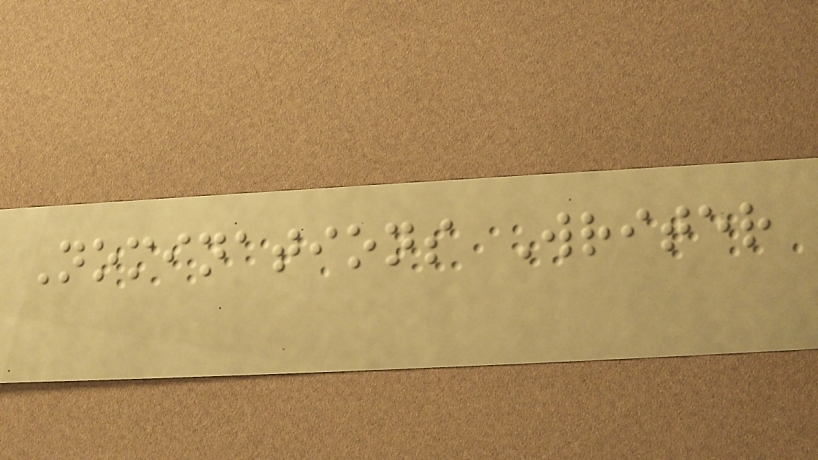Nominations Writer
